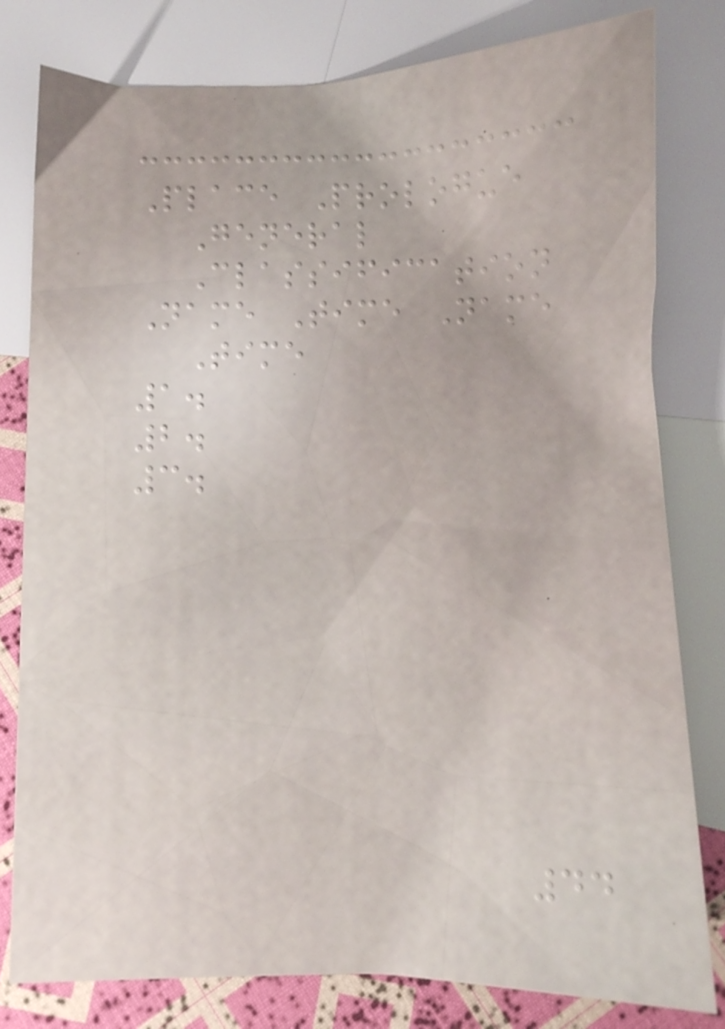Place Prologue
General
Classification
Name Time Name
Time
1.
2.
3.
44
